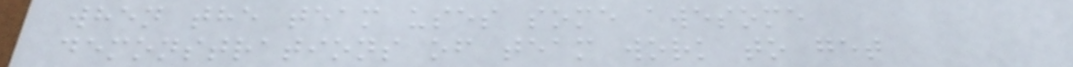when the team uses some awesome
demonstrations of team work to get
